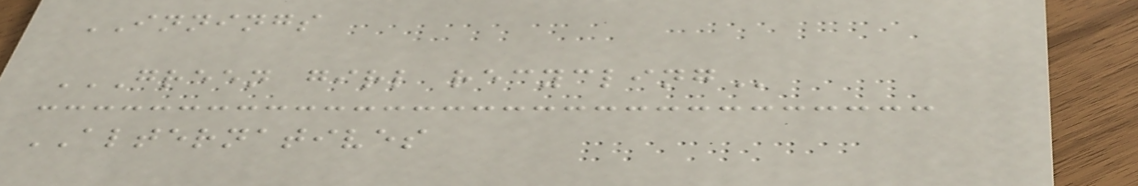INNINGS
GREEN GIRL RECYCLING
ALTERNATIVES
